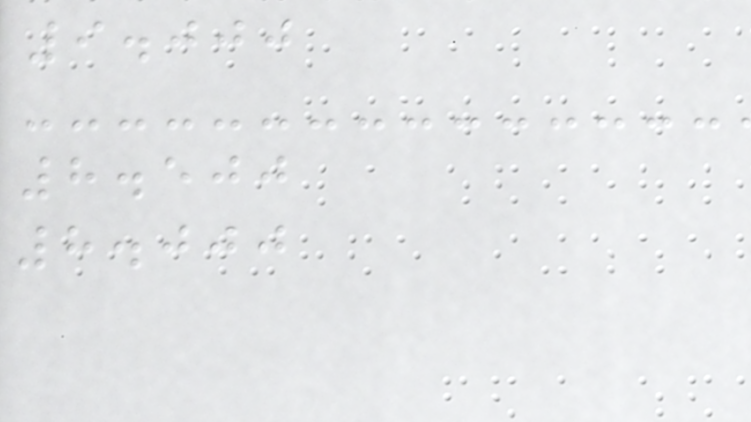9.000
8.500
8.000
